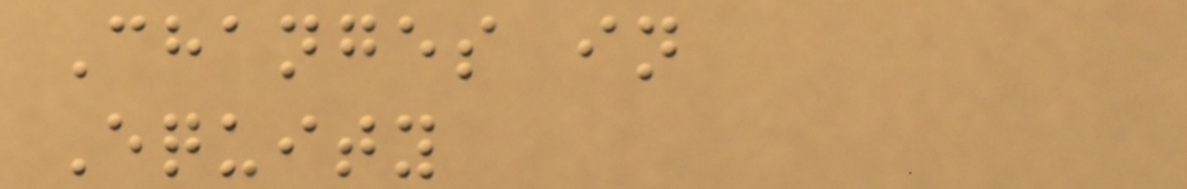Changes in
Equity
